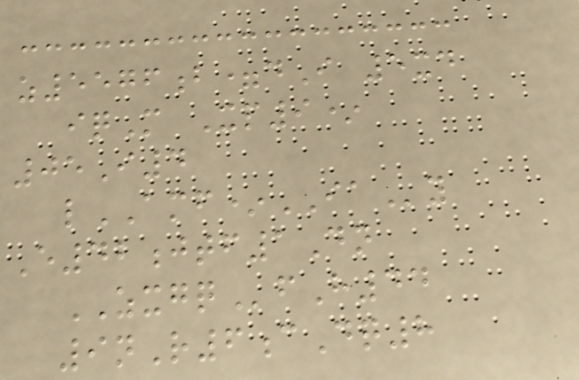z5576b=dI 5xd
iqM Xp9*
05I4
lAMF*IAy
E42jtf1Dn
ZXGQfH44
9nR6cDq8
